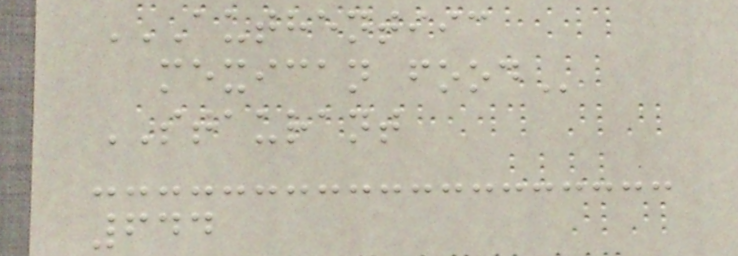AUTHENTIIC
MEXICAN FOOD
STAURANT
644
